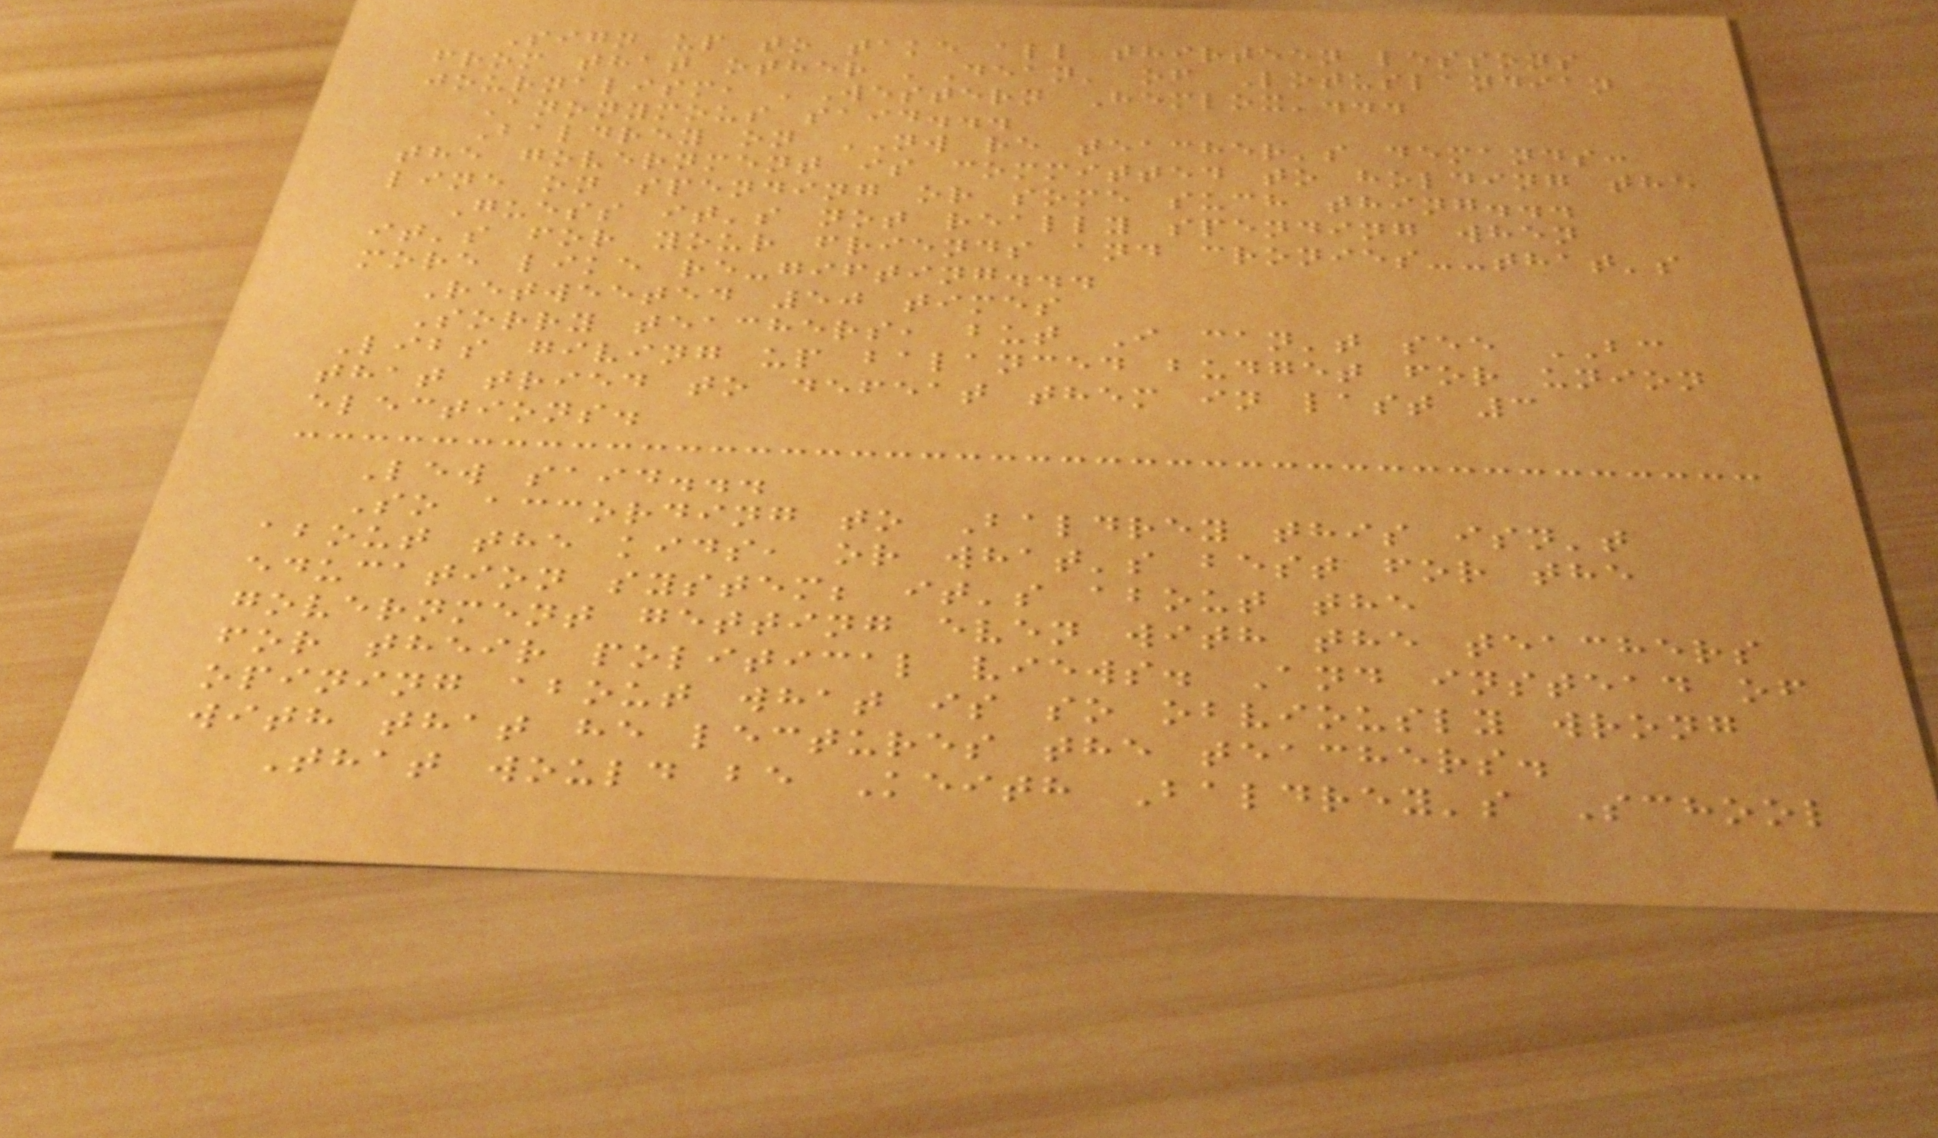Sign up to take all thirteen lessons
from that other 'Dean' of Lotuslandian
journalism, 'Western Hemlox'...
Anonymous said...
Baldrey on NW re teacher's demands:
the government is committed to holding the
line on spending or some such thing...
Guess it's not really spending when
it's for your friends and cronies--that's
more like re-gifting...
Retweeted 50 times
Sorry teachers, but I can't see BC
Libs giving up balanced budget for union
that tried to defeat them in last 3
elections.
Lew said...
So according to Baldrey this isn't
about the kids, or what's best for the
education system; it's about the
government getting even with the teachers
for their political views. And instead of
opining about what is so obviously wrong
with that he lectures the teachers.
That would be Keith Baldrey's School
